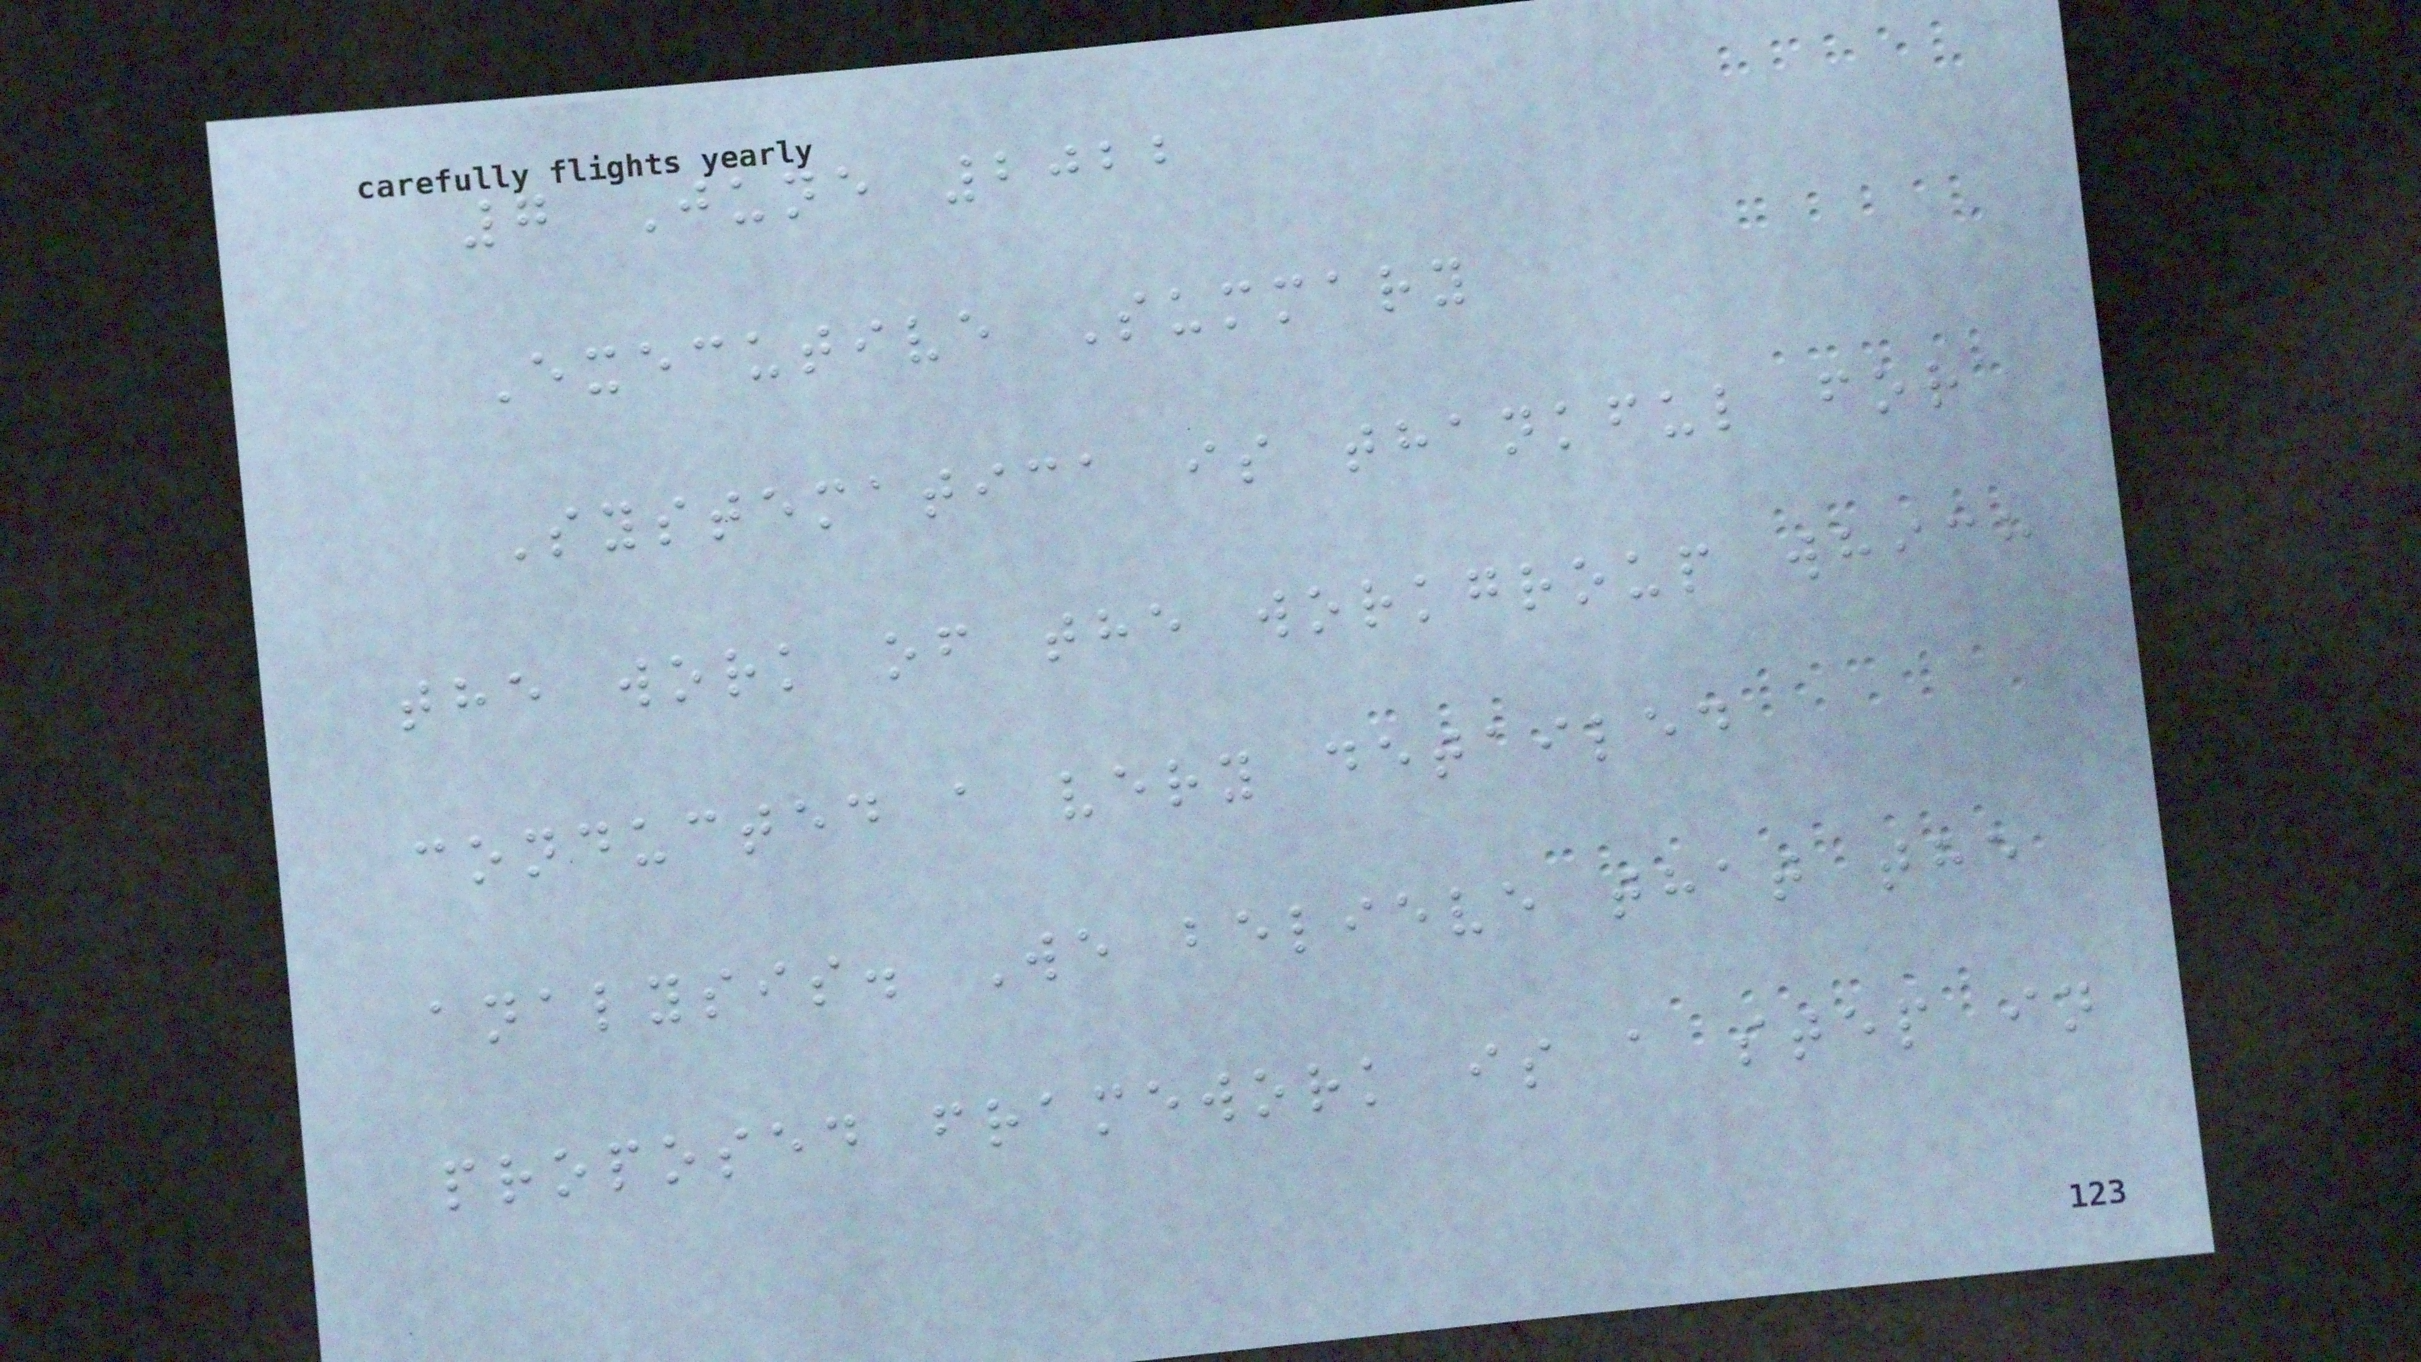7 June 2022
Executive Summary
Systematica is thankful for
the work of the workgroup which
conducted a very detailed
analysis. We believe that the
proposed framework is a step in
